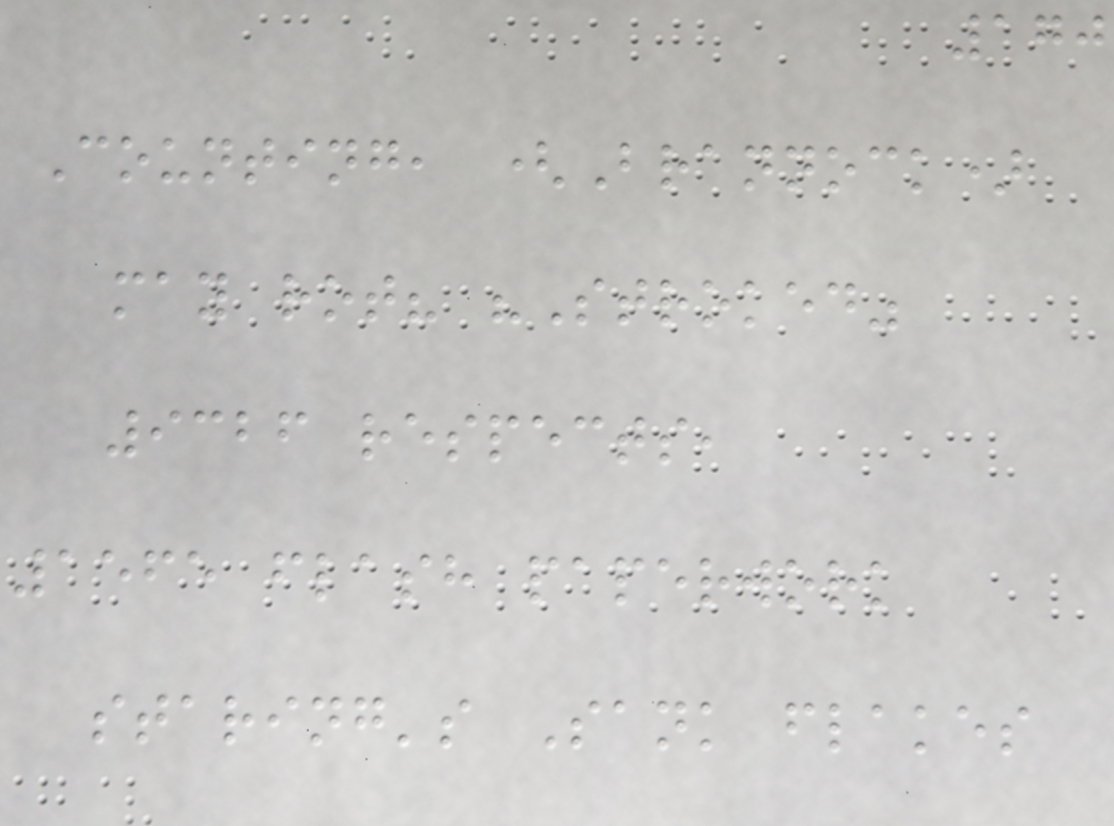170
Counting, (Brannock)
may rot? "Stroked"
9326 respects,
1565 flash paperwork
staring's Sank flakes
